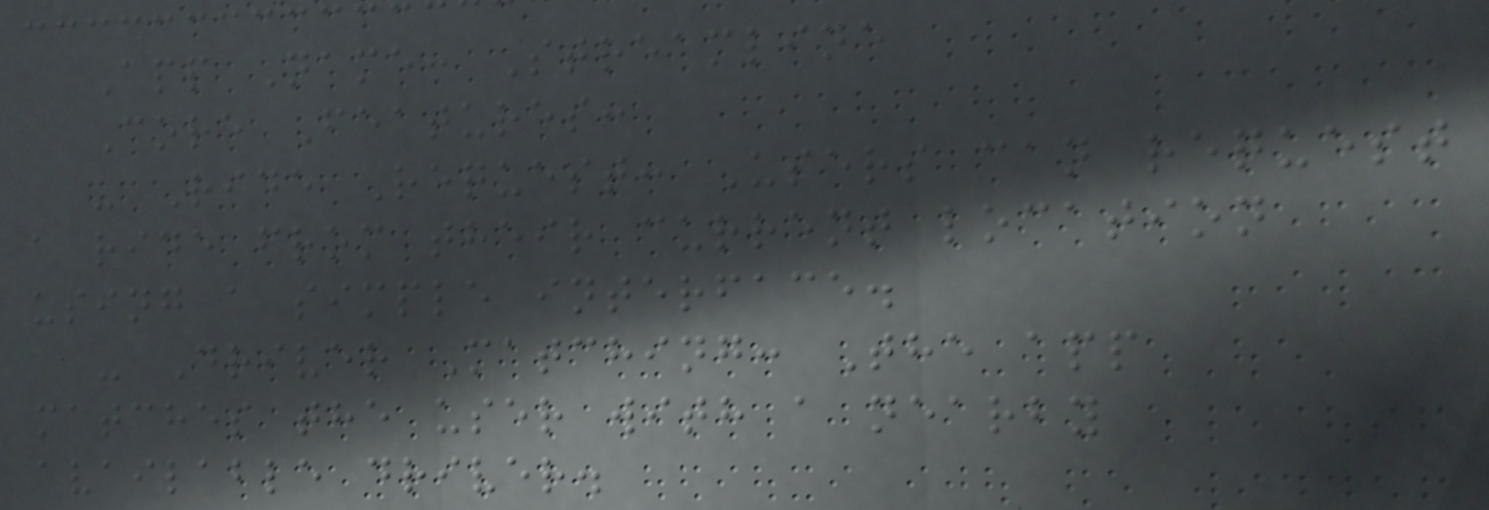App Name: Streamline
Core Features:
- Ride Request: Users can request
a ride from their current location
using a simple interface.
- Driver Matching: The app
matches the user with a nearby
available driver.
